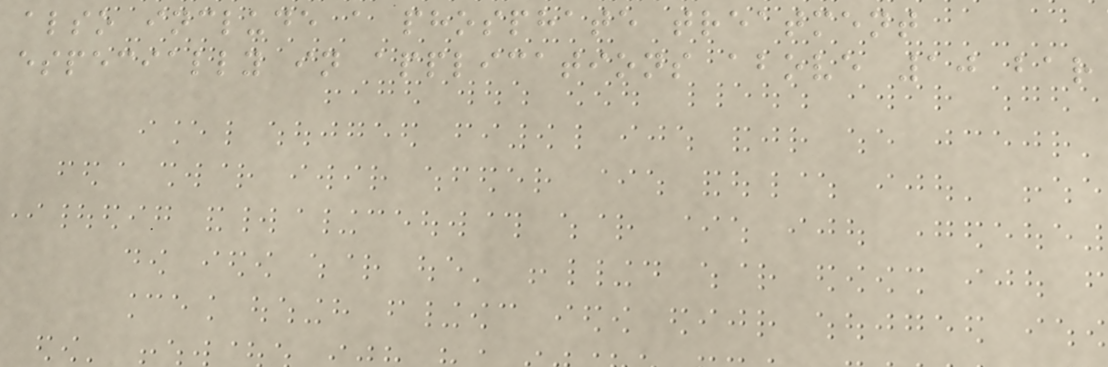also include a phosphate treatment
especially in applications above 10 bar
